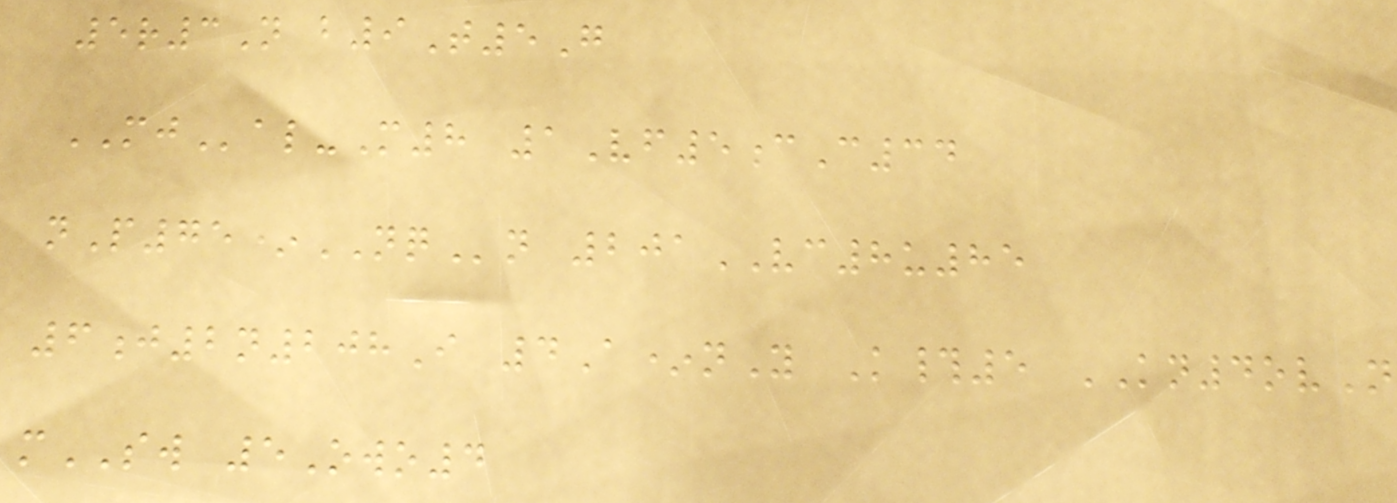5r3N b9T5G
MJal-M8 1Vf5cC34
nP75*NQn 201VC8u85
6j2n208I 4A*nY K#5 KN4ovN
mSW 5Owo4
